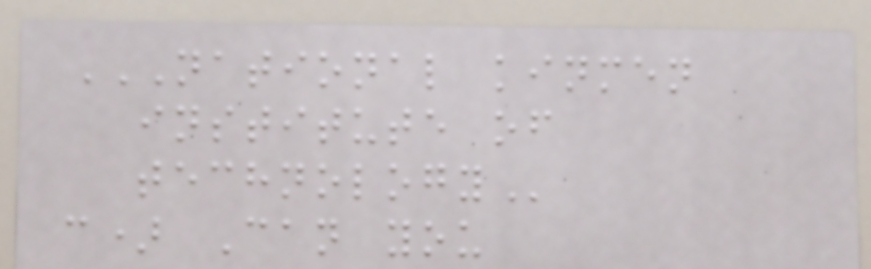NATIONAL KINMEN
INSTITUTE OF
TECHNOLOGY
c) Can you
